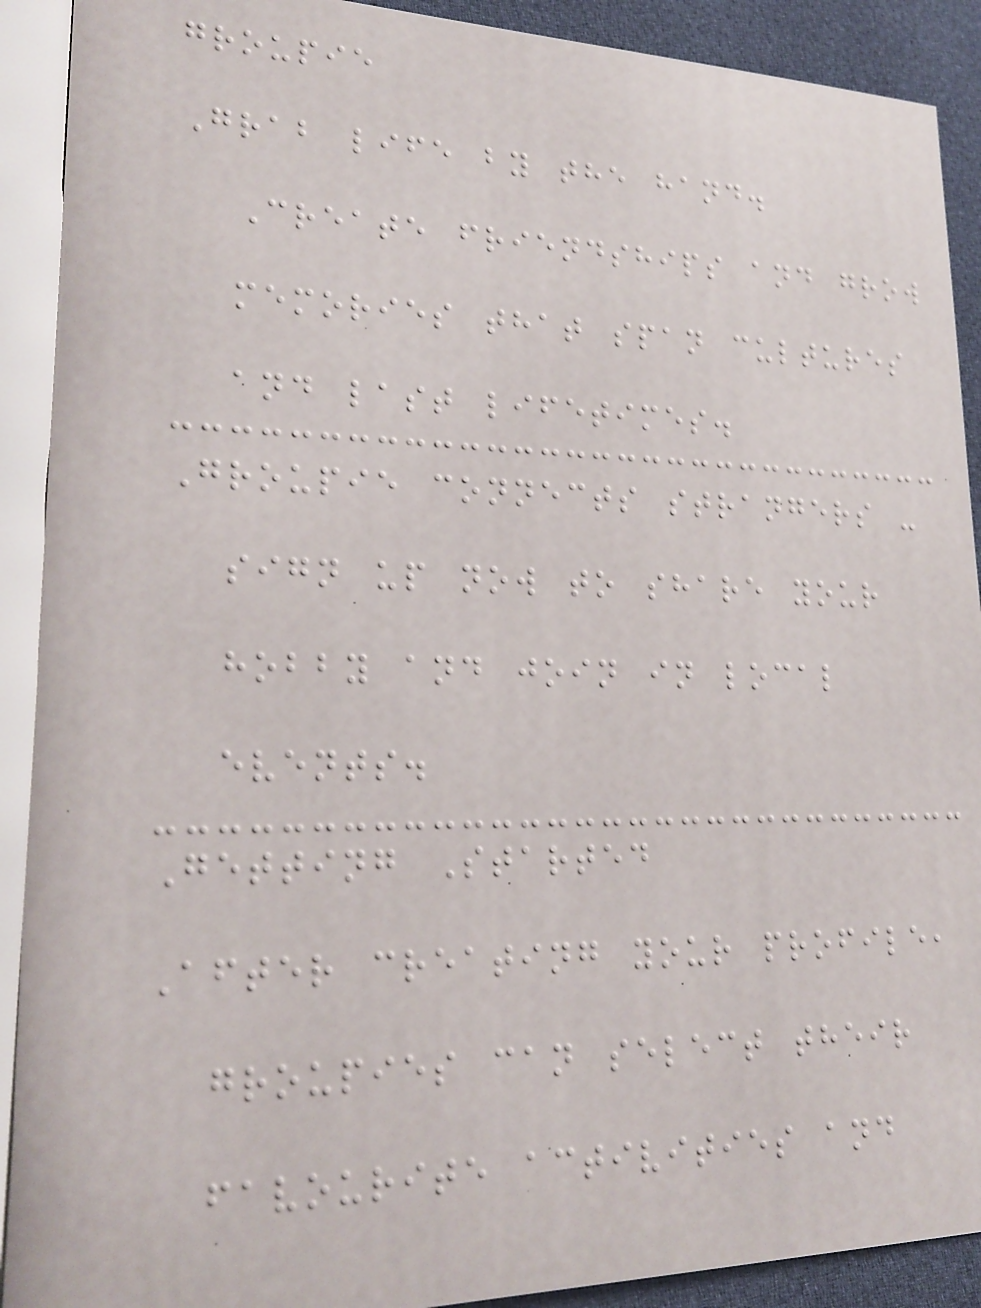groupie
Grab life by the hand.
Create friendships and grow
memories that span cultures
and last lifetimes.
Groupie connects strangers -
sign up now to share your
hobby and join in local
events.
Getting Started
After creating your profile,
groupies can select their
favourite activities and
